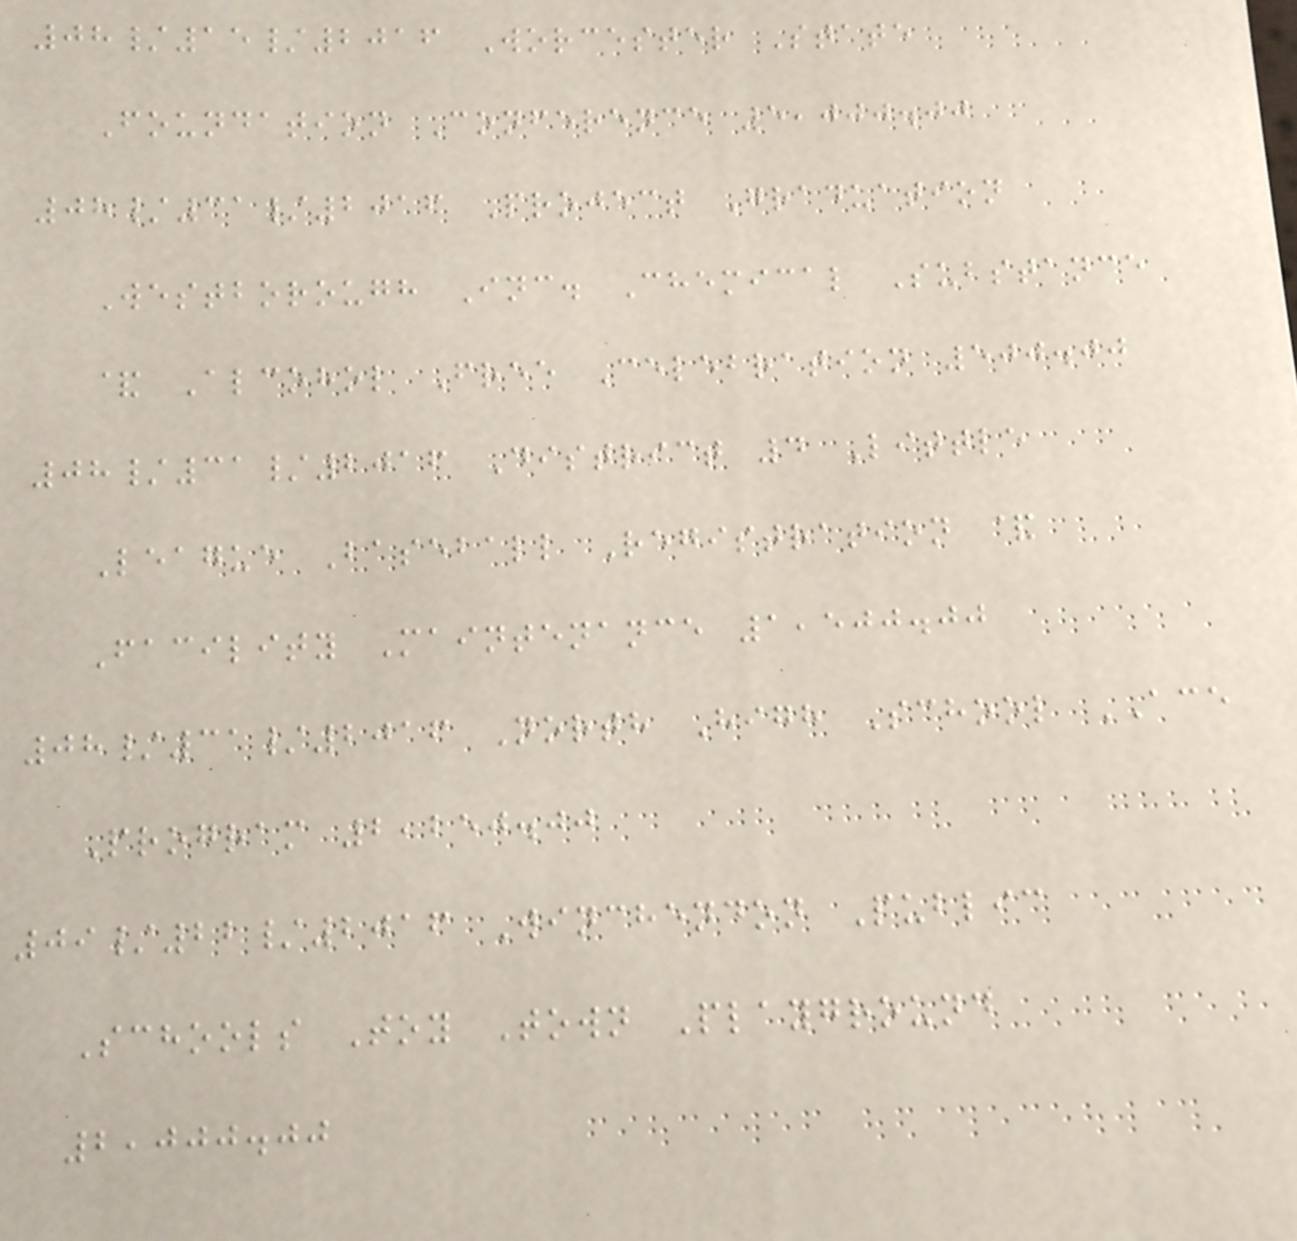08/15/2016 Worcester State
Foundation Conference 5,000.00
08/31/2016 Project Graduation
Westborough Inc. Chemical Substance
& Alcohol Free Celebration 500.00
08/31/2016 District 4 Little
League Baseball Registration &
Facility Maintenance 1,500.00
08/31/2016 North High School ACE
Program 2,250.00
09/22/2016 Winchendon Public
Schools Toy Town Playground
2,000.00
